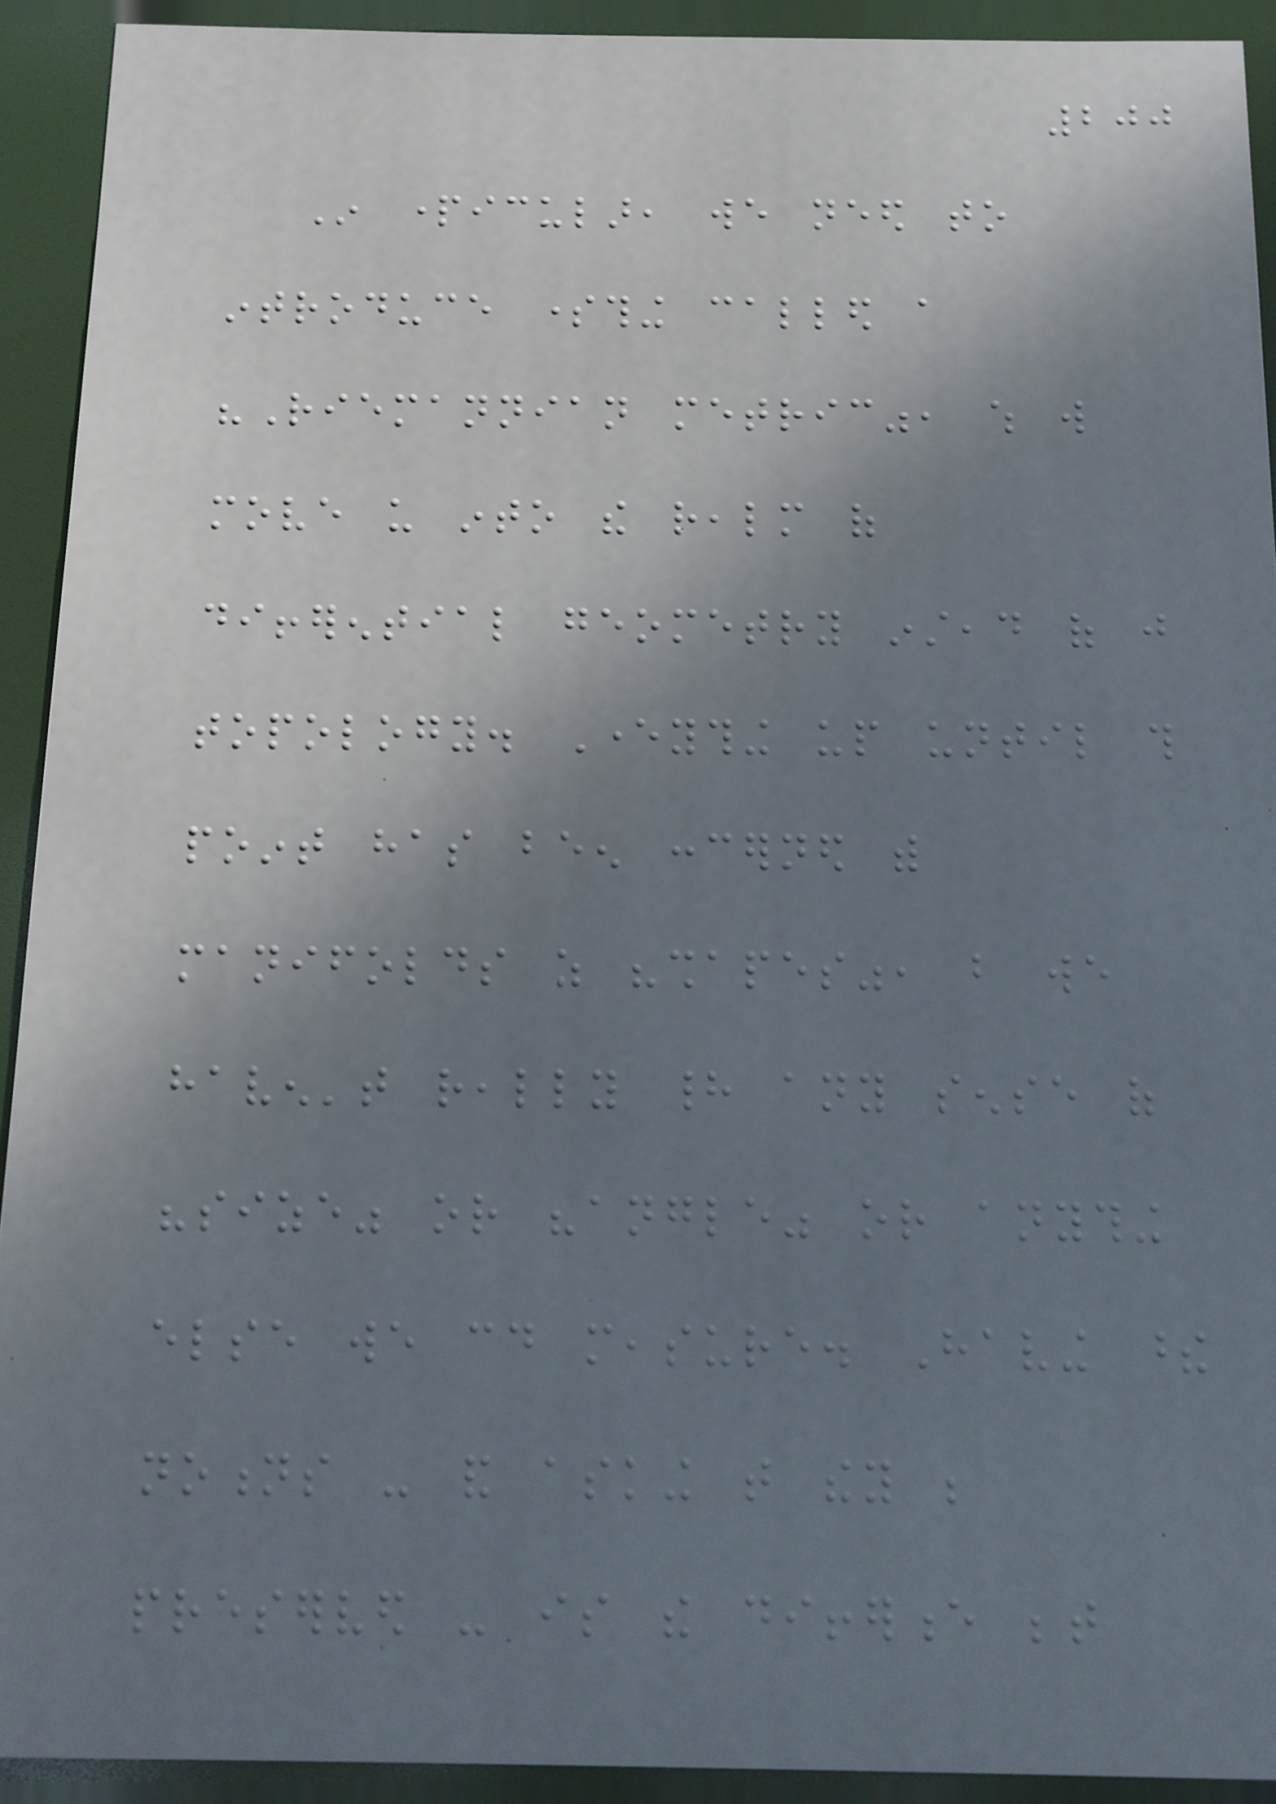200
In particular, we need to
introduce something called a
"Riemannian metric", which will
move us into the realm of
differential geometry instead of just
topology. Everything up until this
point has been concerned with
manifolds as "shapes", but we
haven't really had any sense of
"size" or "angle" or anything
else we could measure. Having these
notions - and asking that they be
preserved - is the difference between
